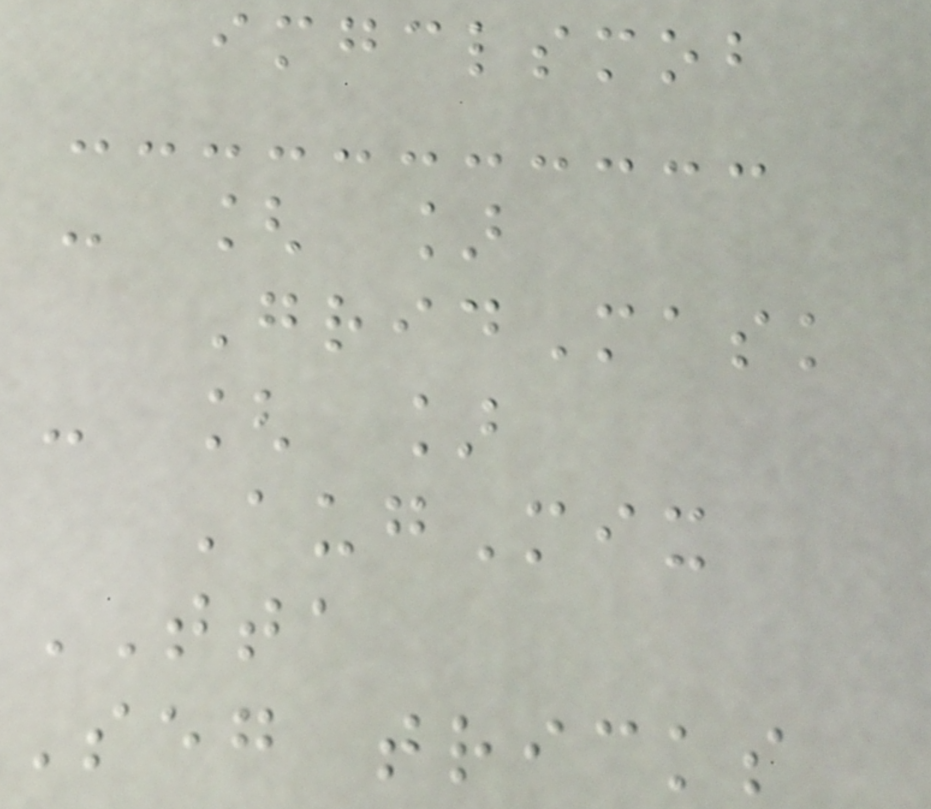imgclsmob
- [ ]
GridMask
- [ ]
AugMix
TTA
Seg tricks
